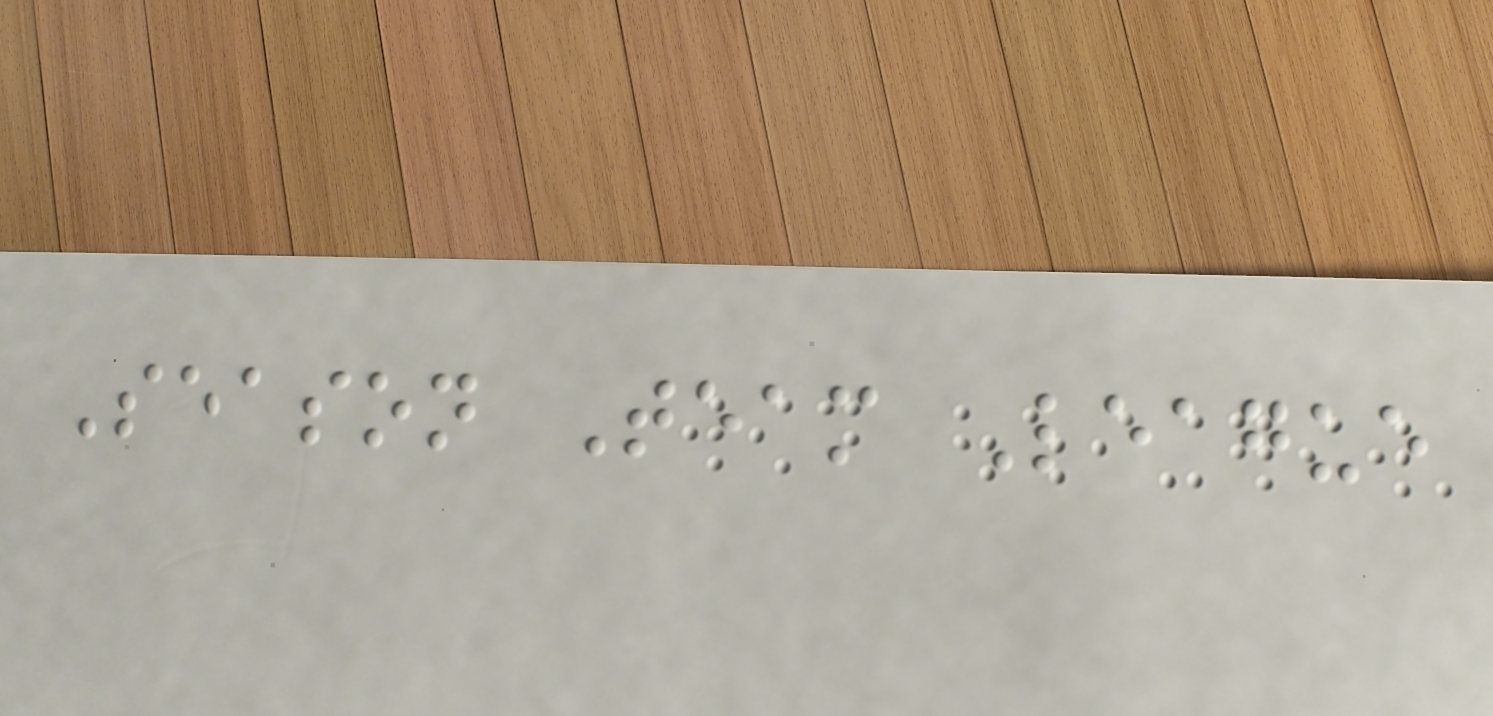Season Team League
